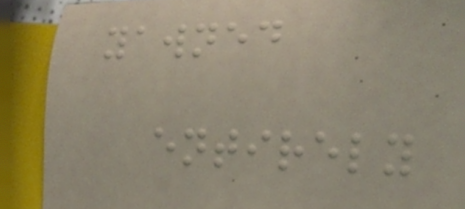yawned
entirely
